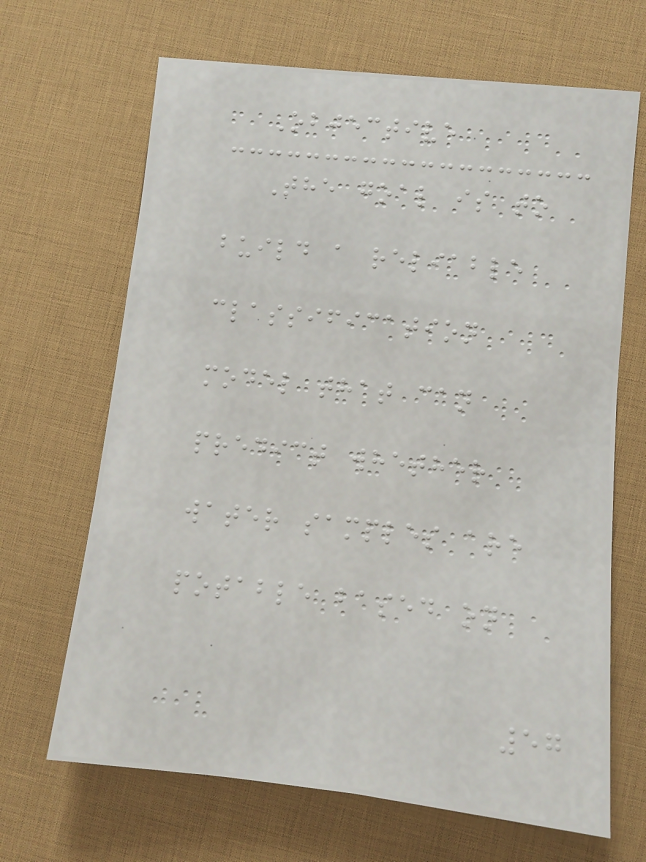Objective
The goal is to
build a reliable
classification
model that can
predict whether
water samples are
potable based on
57
